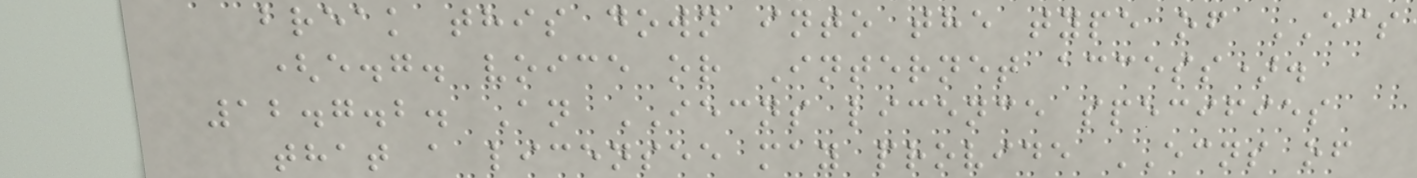break this down into the type of ECS
(e.g. voice or Internet access).
12.7.2. An IECNS licence specifies
that a licensee may provide ECNS of
